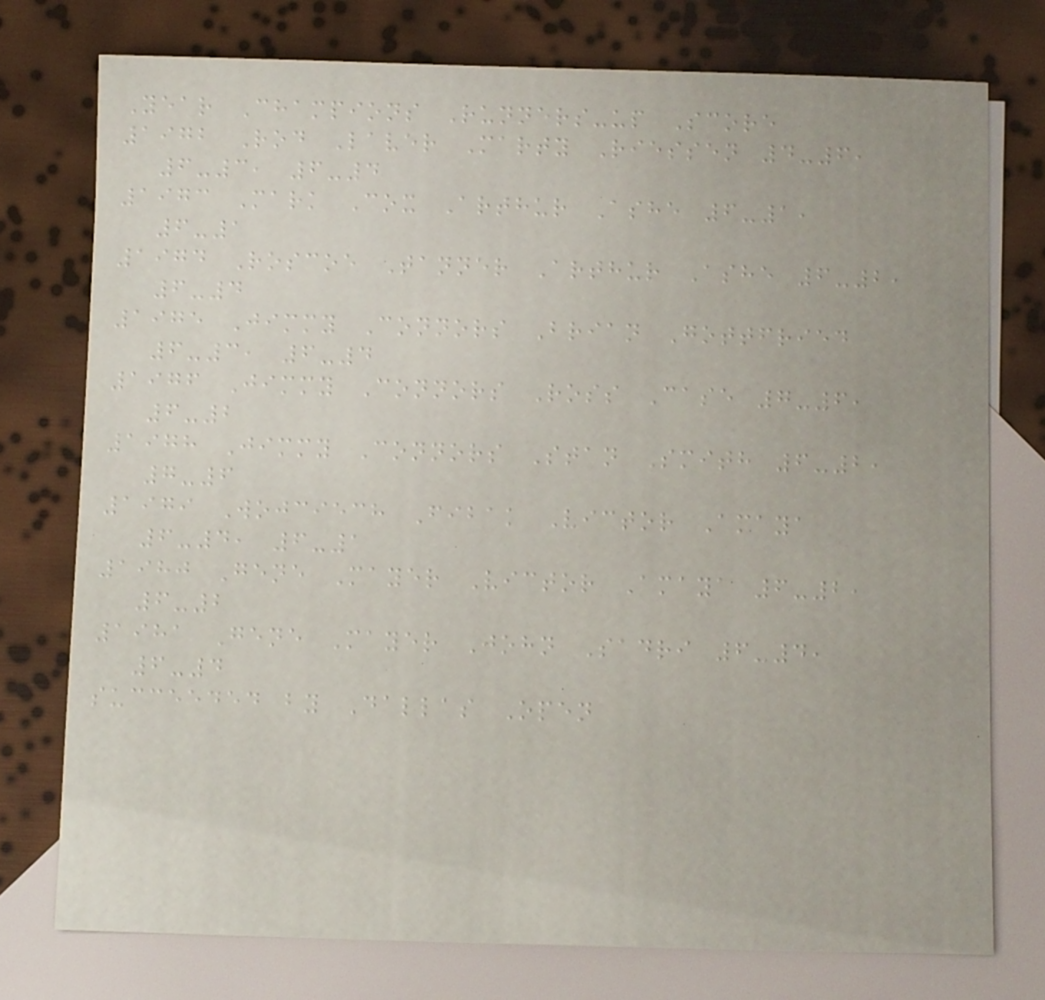Year Champions Runners-up Score
1972 Rod Laver Marty Riessen 4-6,
6-3, 6-4
1973 Mark Cox Arthur Ashe 6-1,
6-1
1974 Roscoe Tanner Arthur Ashe 6-2,
6-4
1975 Jimmy Connors Brian Gottfried
6-3, 6-4
1976 Jimmy Connors Ross Case 7-6,
6-2
1978 Jimmy Connors Stan Smith 6-2,
7-6
1979 Wojciech Fibak Victor Amaya
6-4, 6-1
1980 Gene Mayer Victor Amaya 6-2,
6-2
1981 Gene Mayer John Sadri 6-4,
6-4
succeeded by Dallas Open
